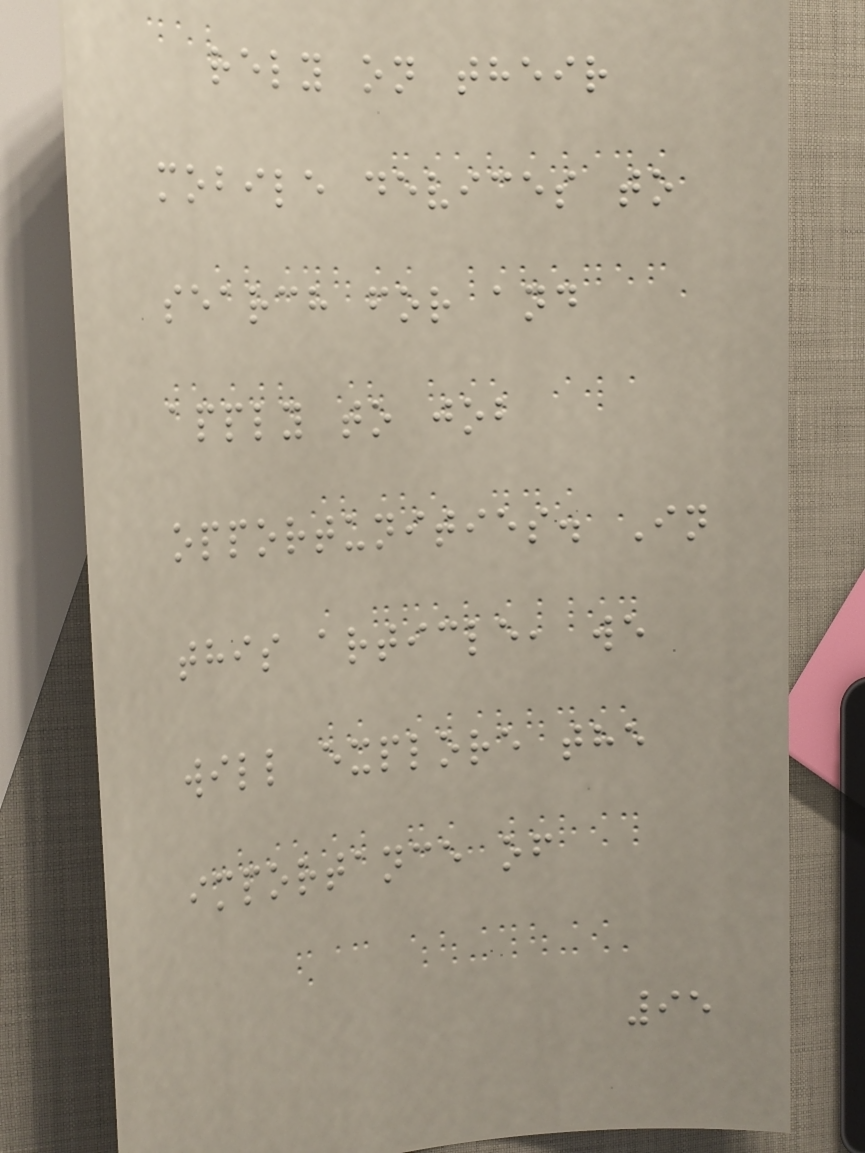rely on their
mobile devices to
search for and
apply to job
opportunities. In
this article, we
will explore the
importance of
95
